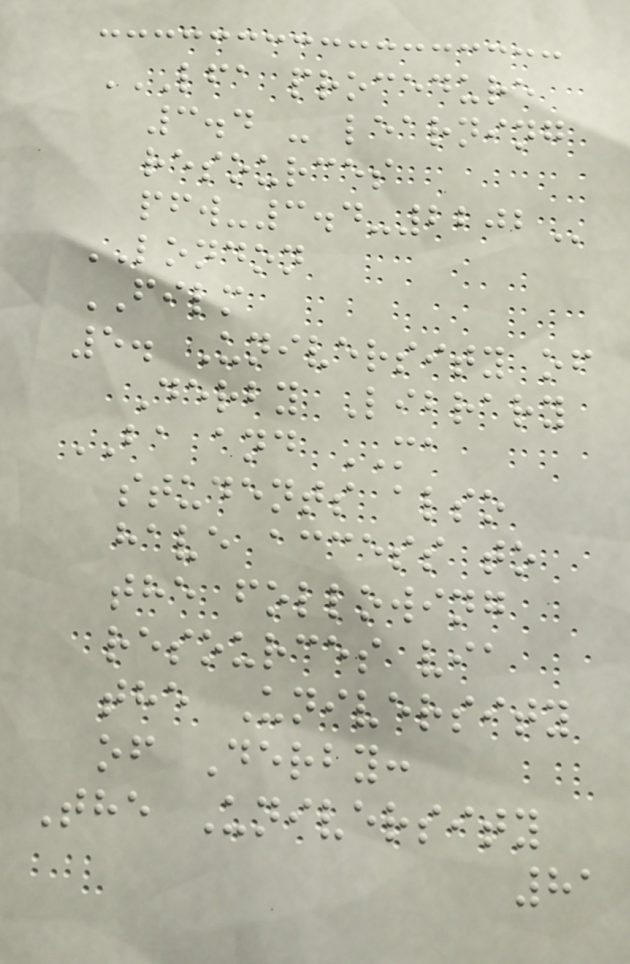LFA PROCEDURE
3.4 - LEARNING
RESOURCES
PFW-3.4-2202
LONDON
FILM
5. University of
Derby Library
BA and MA
students also
have access to
the following
resources via
the University
of Derby:
The University
81
